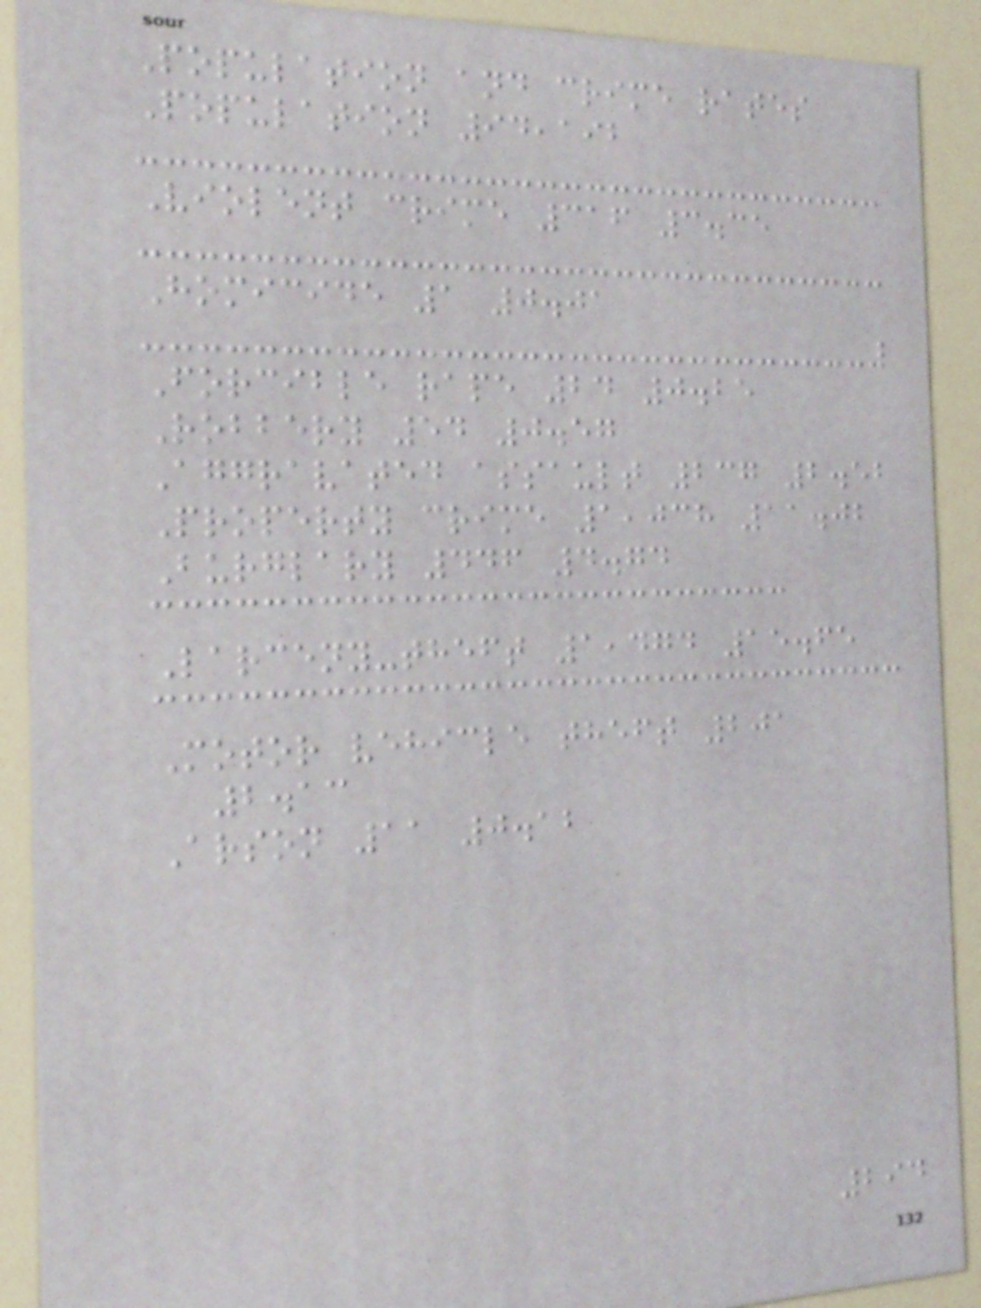Population and crime rates
Population 94,192
Violent crime 316 3.35
Homicide 1 0.01
Forcible rape 24 0.25
Robbery 54 0.57
Aggravated assault 237 2.52
Property crime 1,038 11.02
Burglary 446 4.74
Larceny-theft 1,474 15.65
Motor vehicle theft 201
2.13
Arson 11 0.12
294
